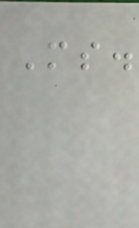Ms.
